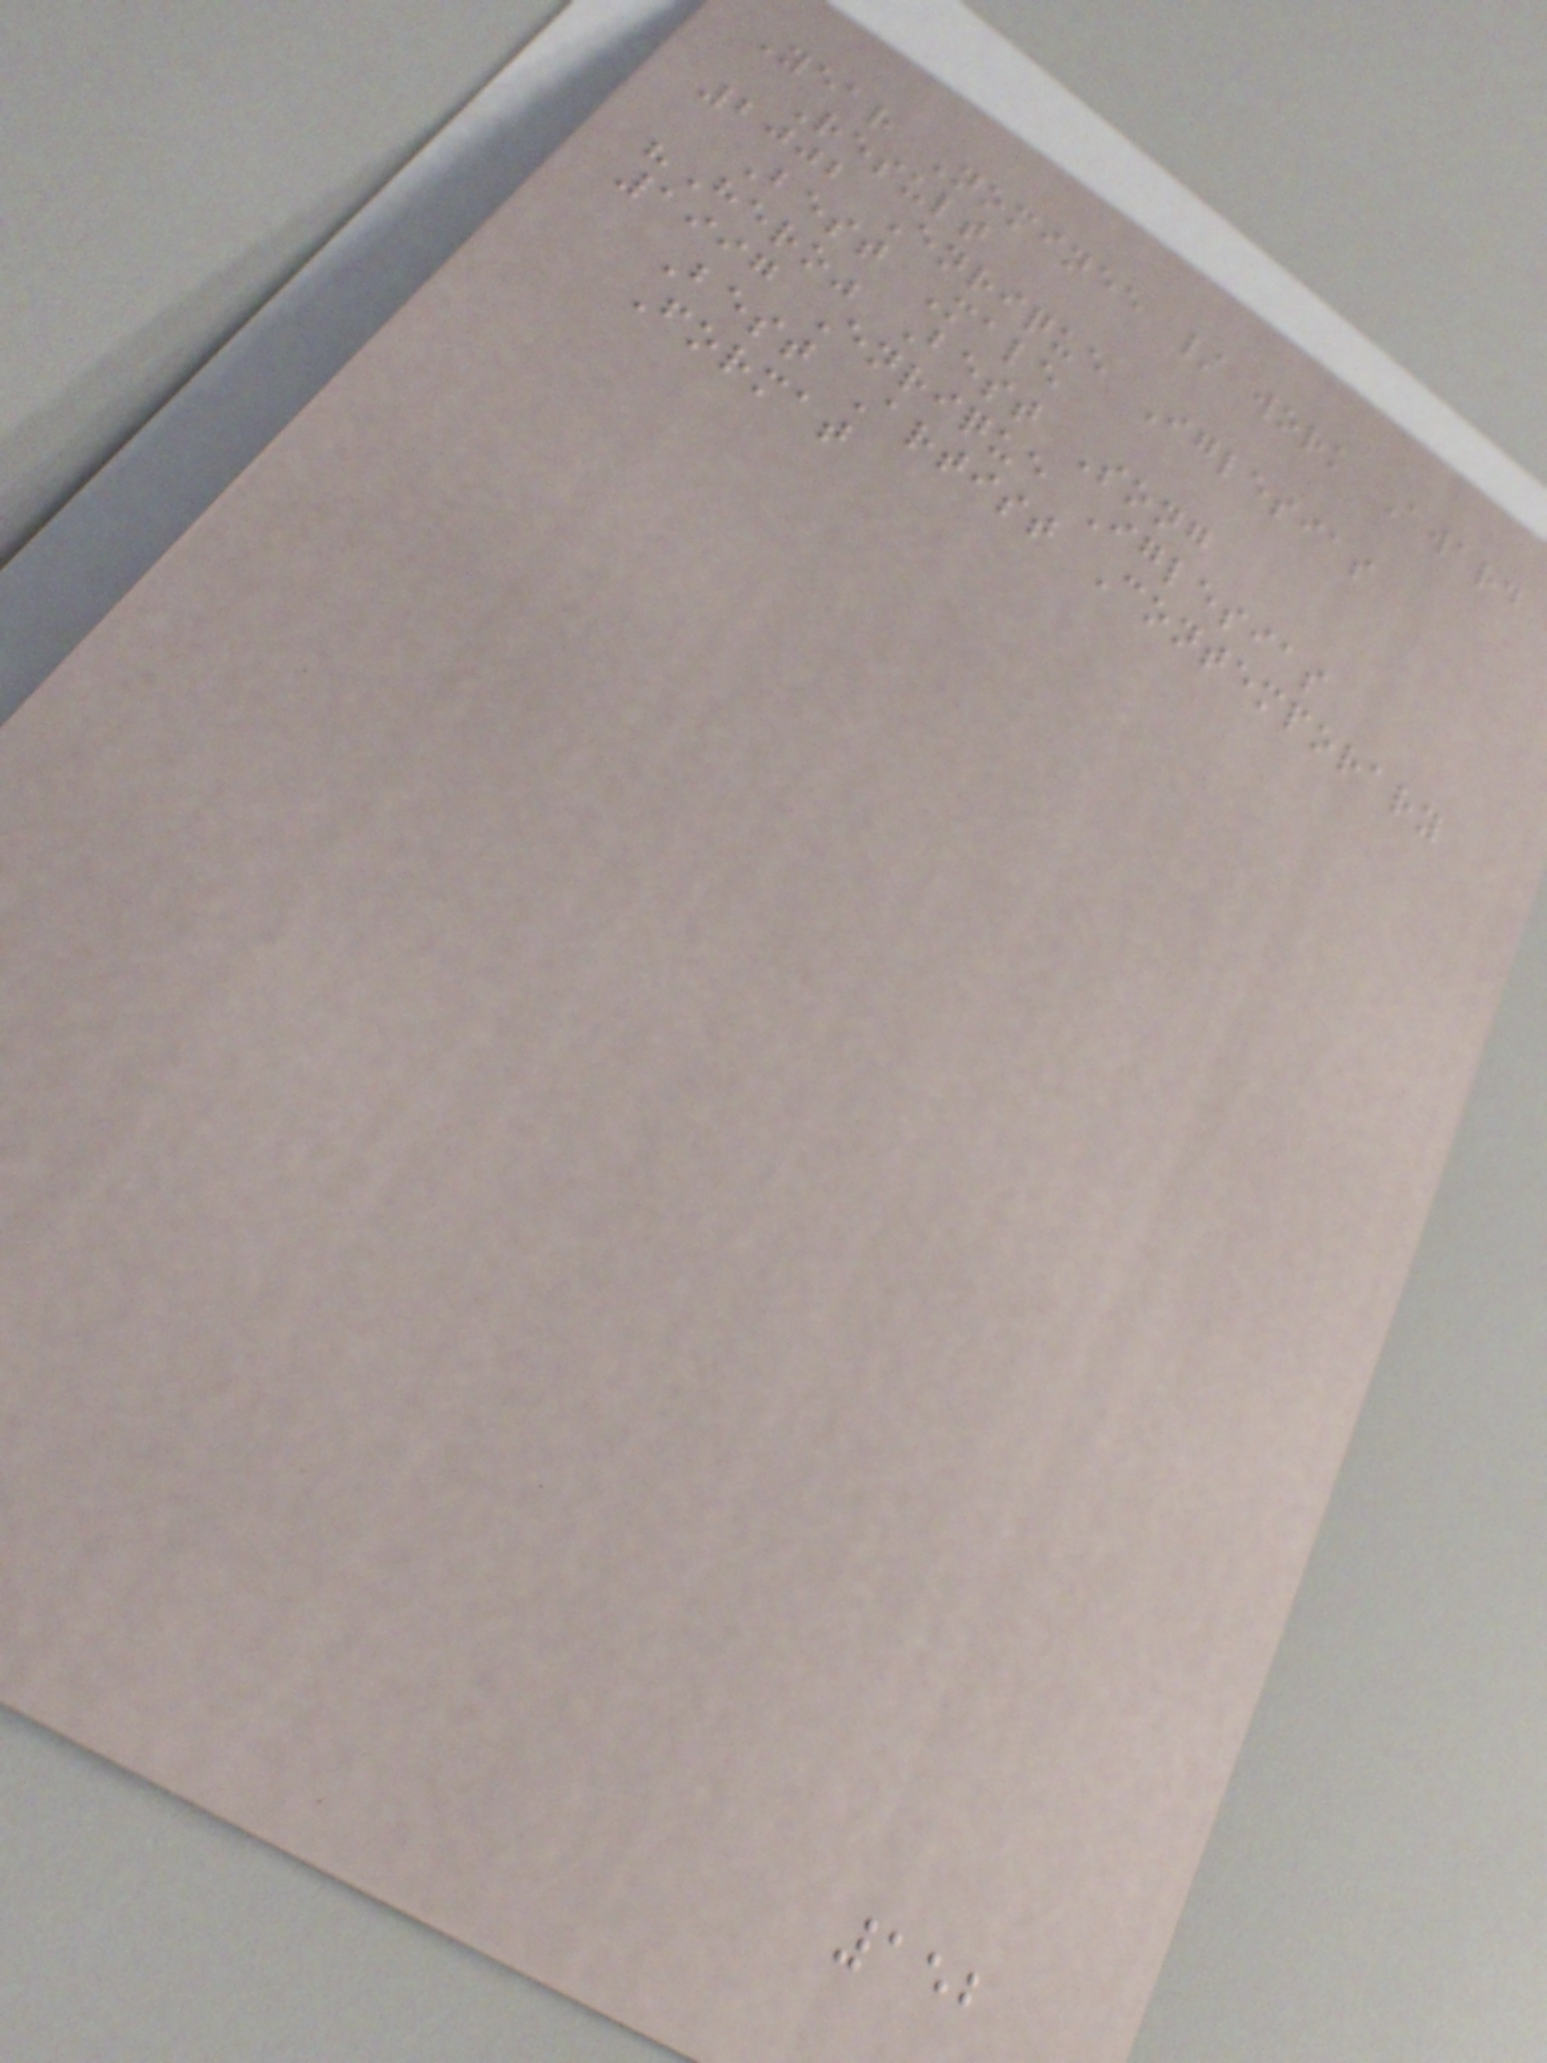Year Nominee / work Award
Result
2002 Enrique Iglesias
Best Male
"Hero" Best Song
1997 Enrique Iglesias
Best Artist Contemporary
Format
152
